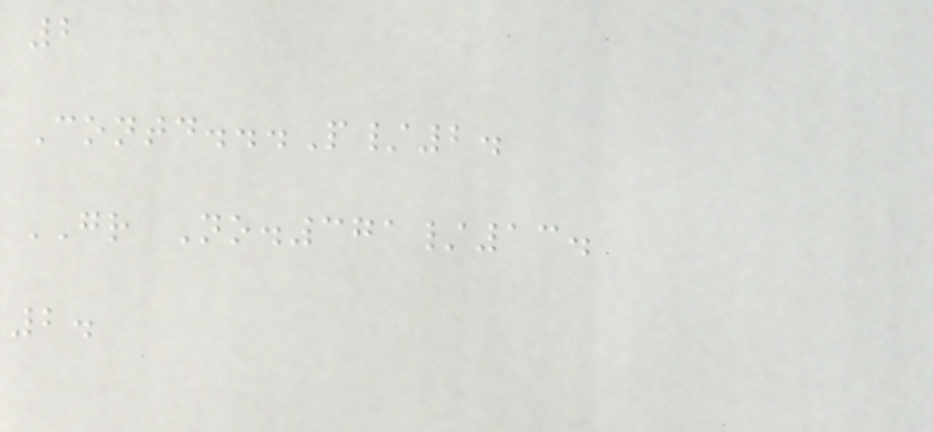2
Contd...P/2.
GR No.371/13.
2.
